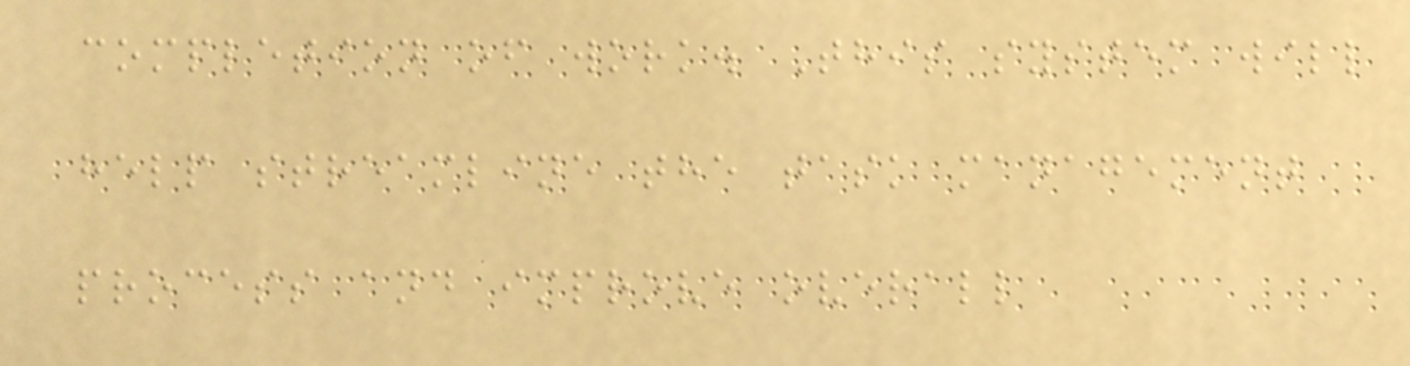completion of work. This system will
help streamline the task management
process and improve overall
